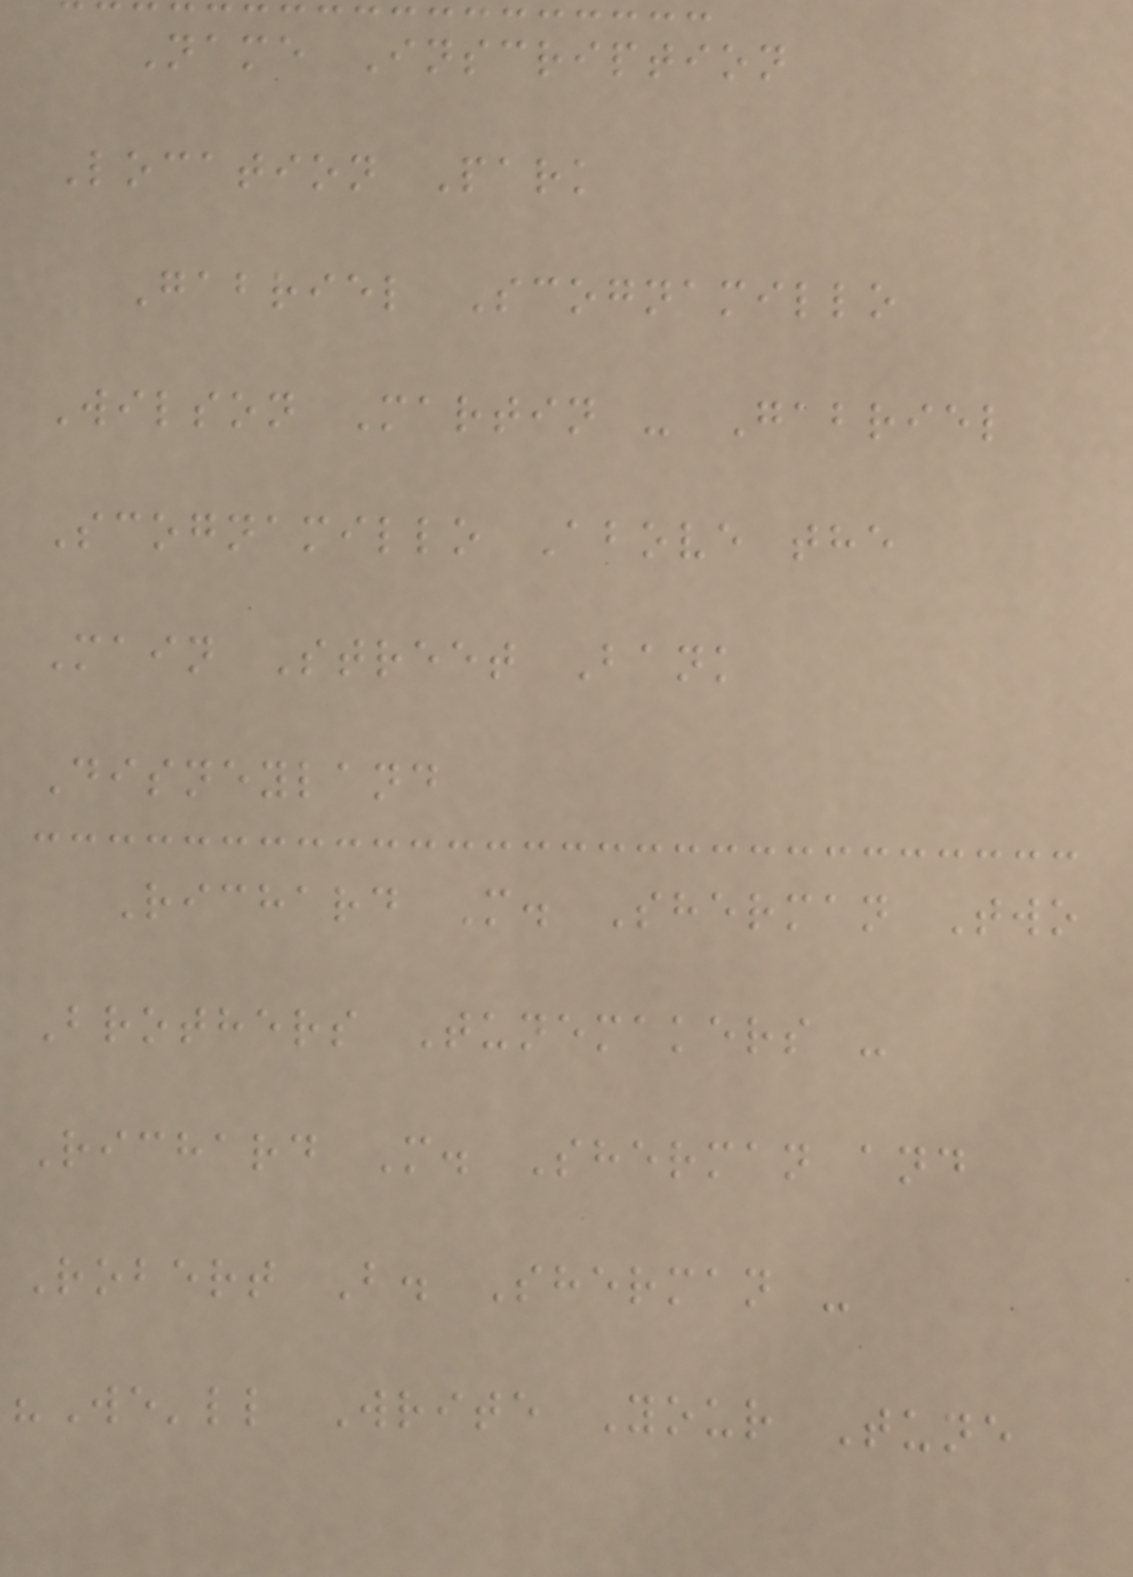Name Inscription
Location Park
Gabriel Scognamillo
Wilson Martin - Gabriel
Scognamillo Above the
Main Street Bank
Disneyland
Richard M. Sherman Two
Brothers Tunemakers -
Richard M. Sherman and
Robert B. Sherman -
"We'll Write Your Tune
